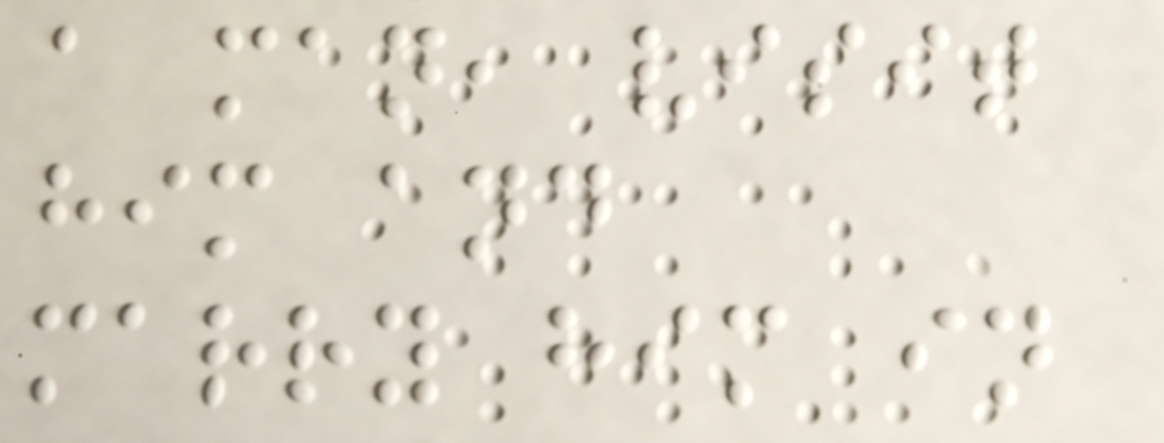a man, visit
him and
marry him in
